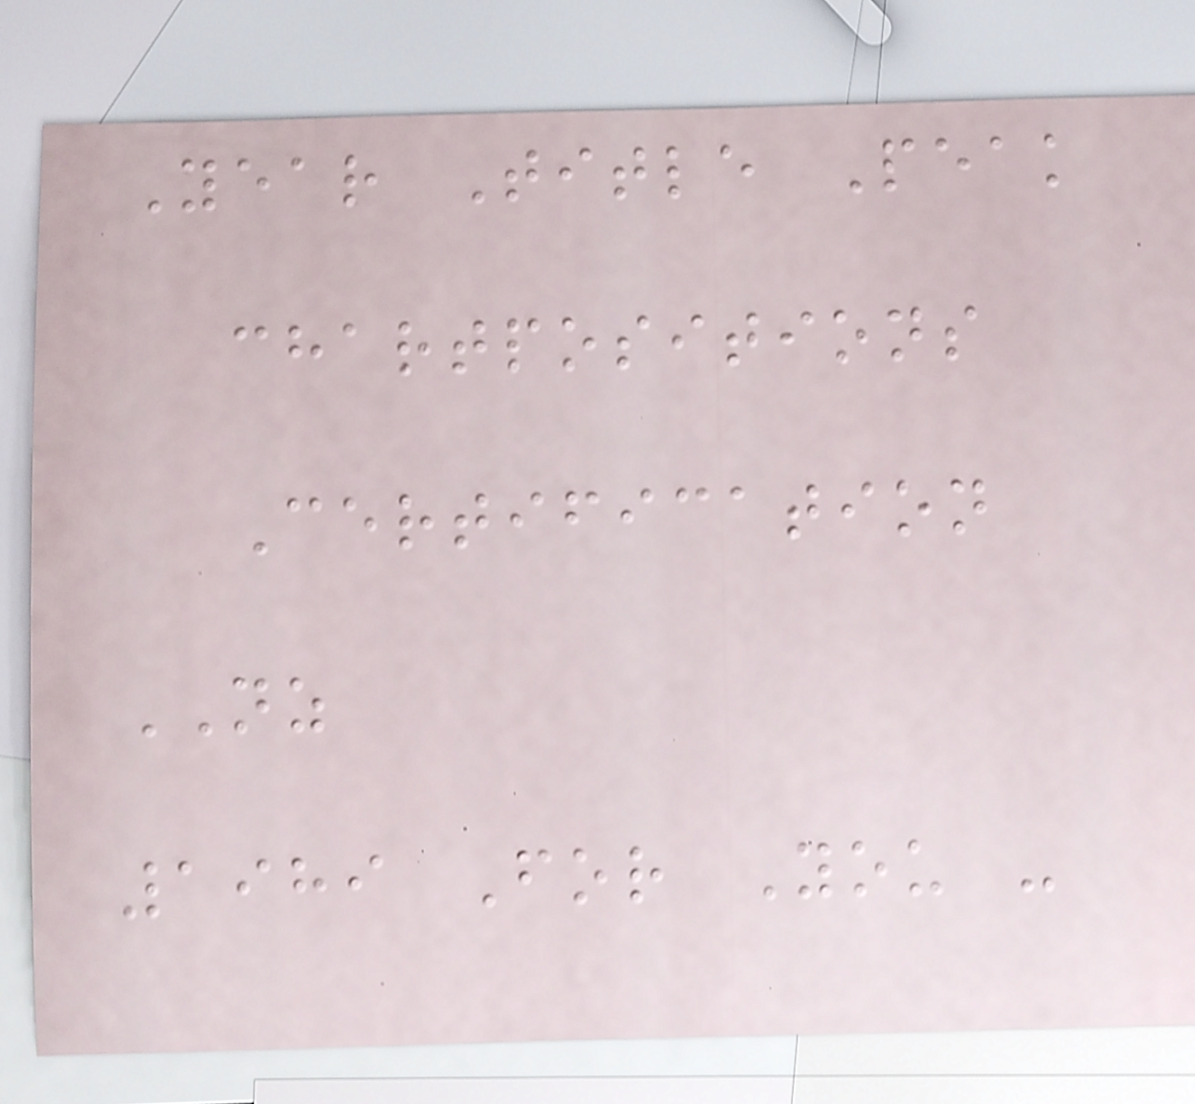Year Title Peak
chartpositions
Certification
NZ
1989 For You -
